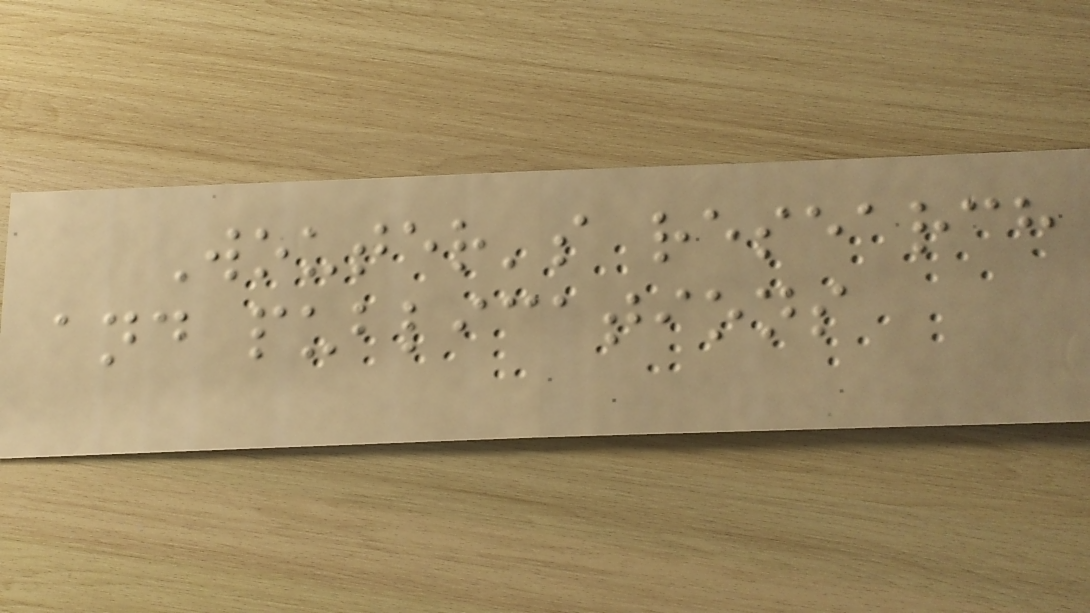Wouter's research
and publications
